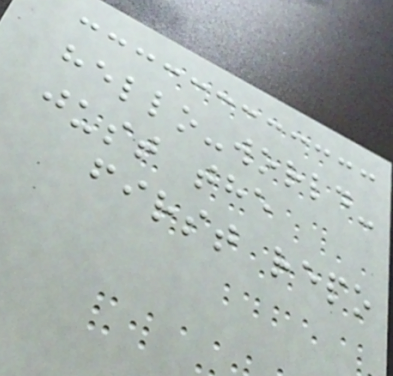hello-world-
just the
first repo
